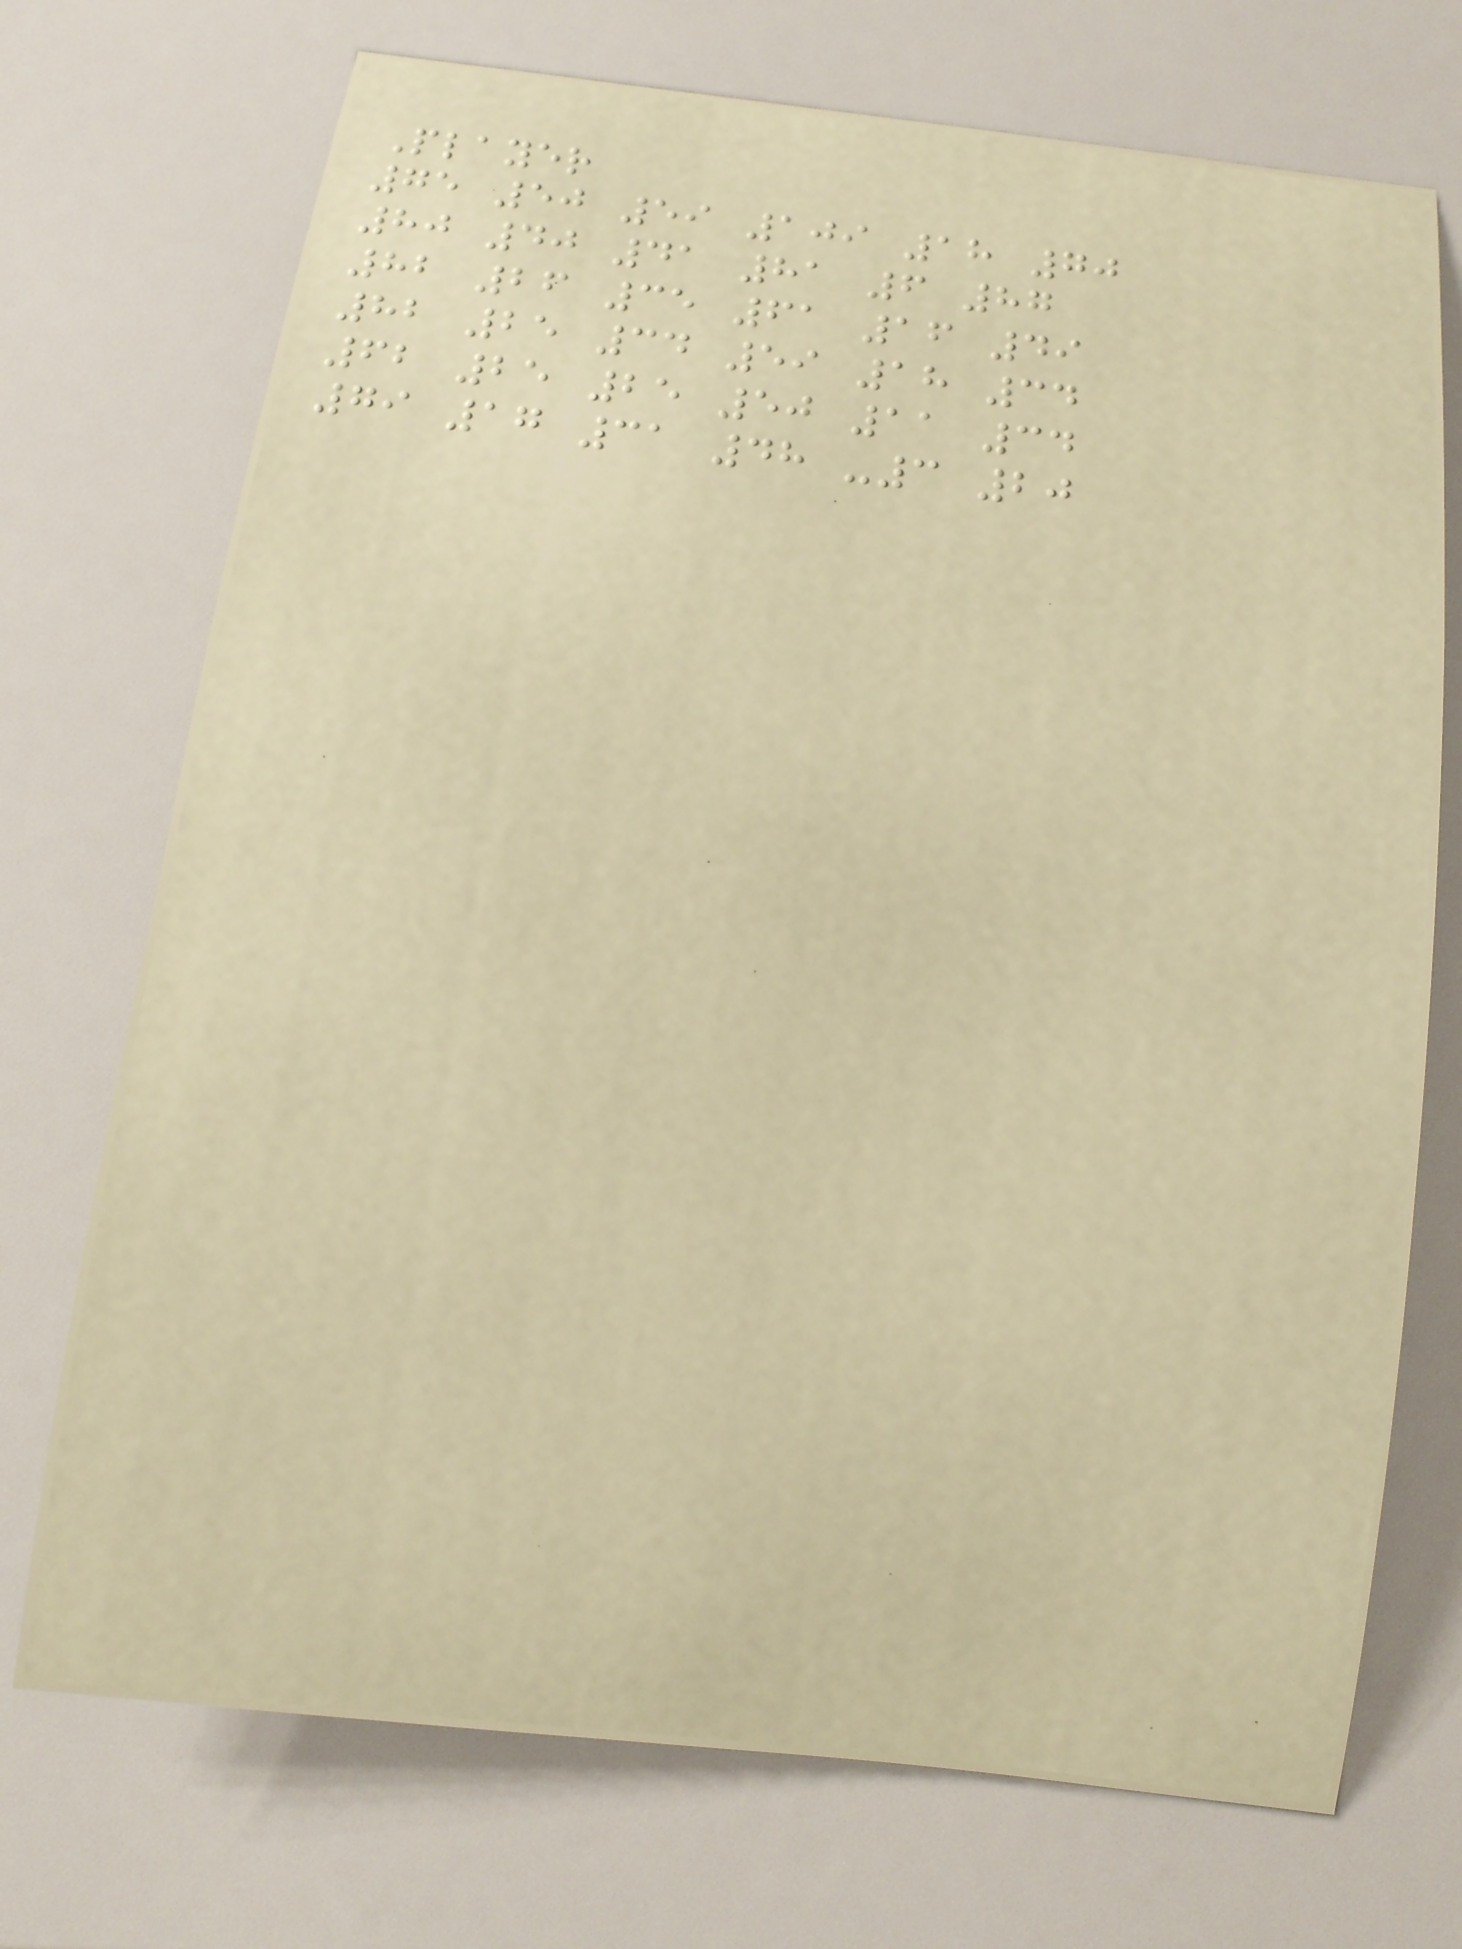Player
75 50 59 109 18 70
80 40 41 81 6 87
82 26 35 61 16 49
82 25 34 59 18 34
62 25 25 50 11 34
79 17 31 48 -3 20
